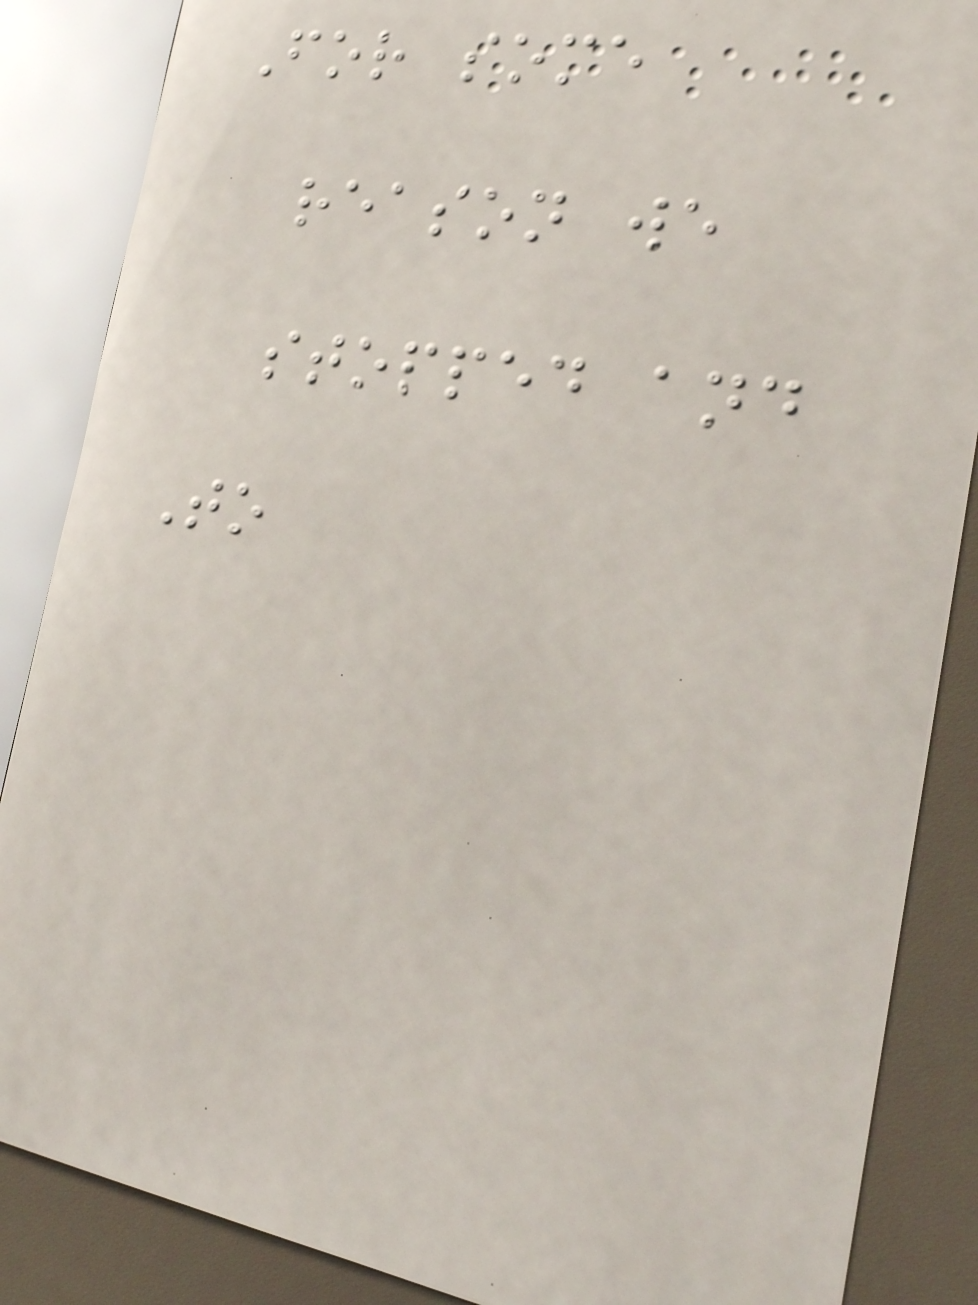For some
reason we
stopped and
To
